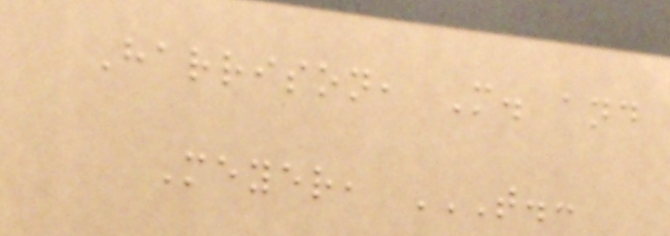Harrison, M. and
Meyer, T.:
